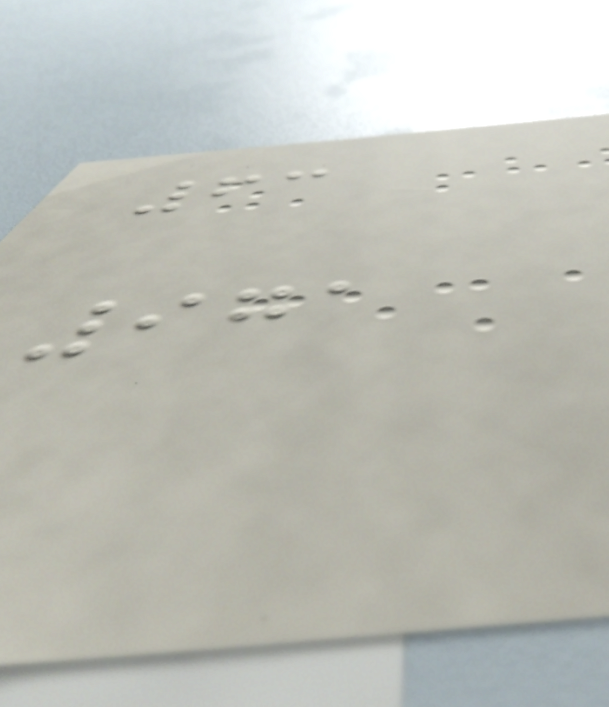63
971
